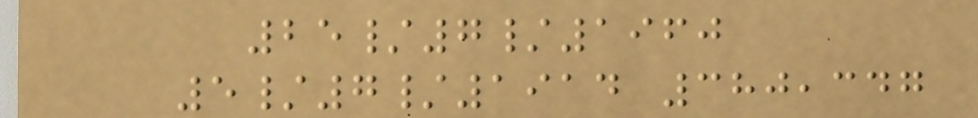25/7/1960
5/7/1914 380,347
